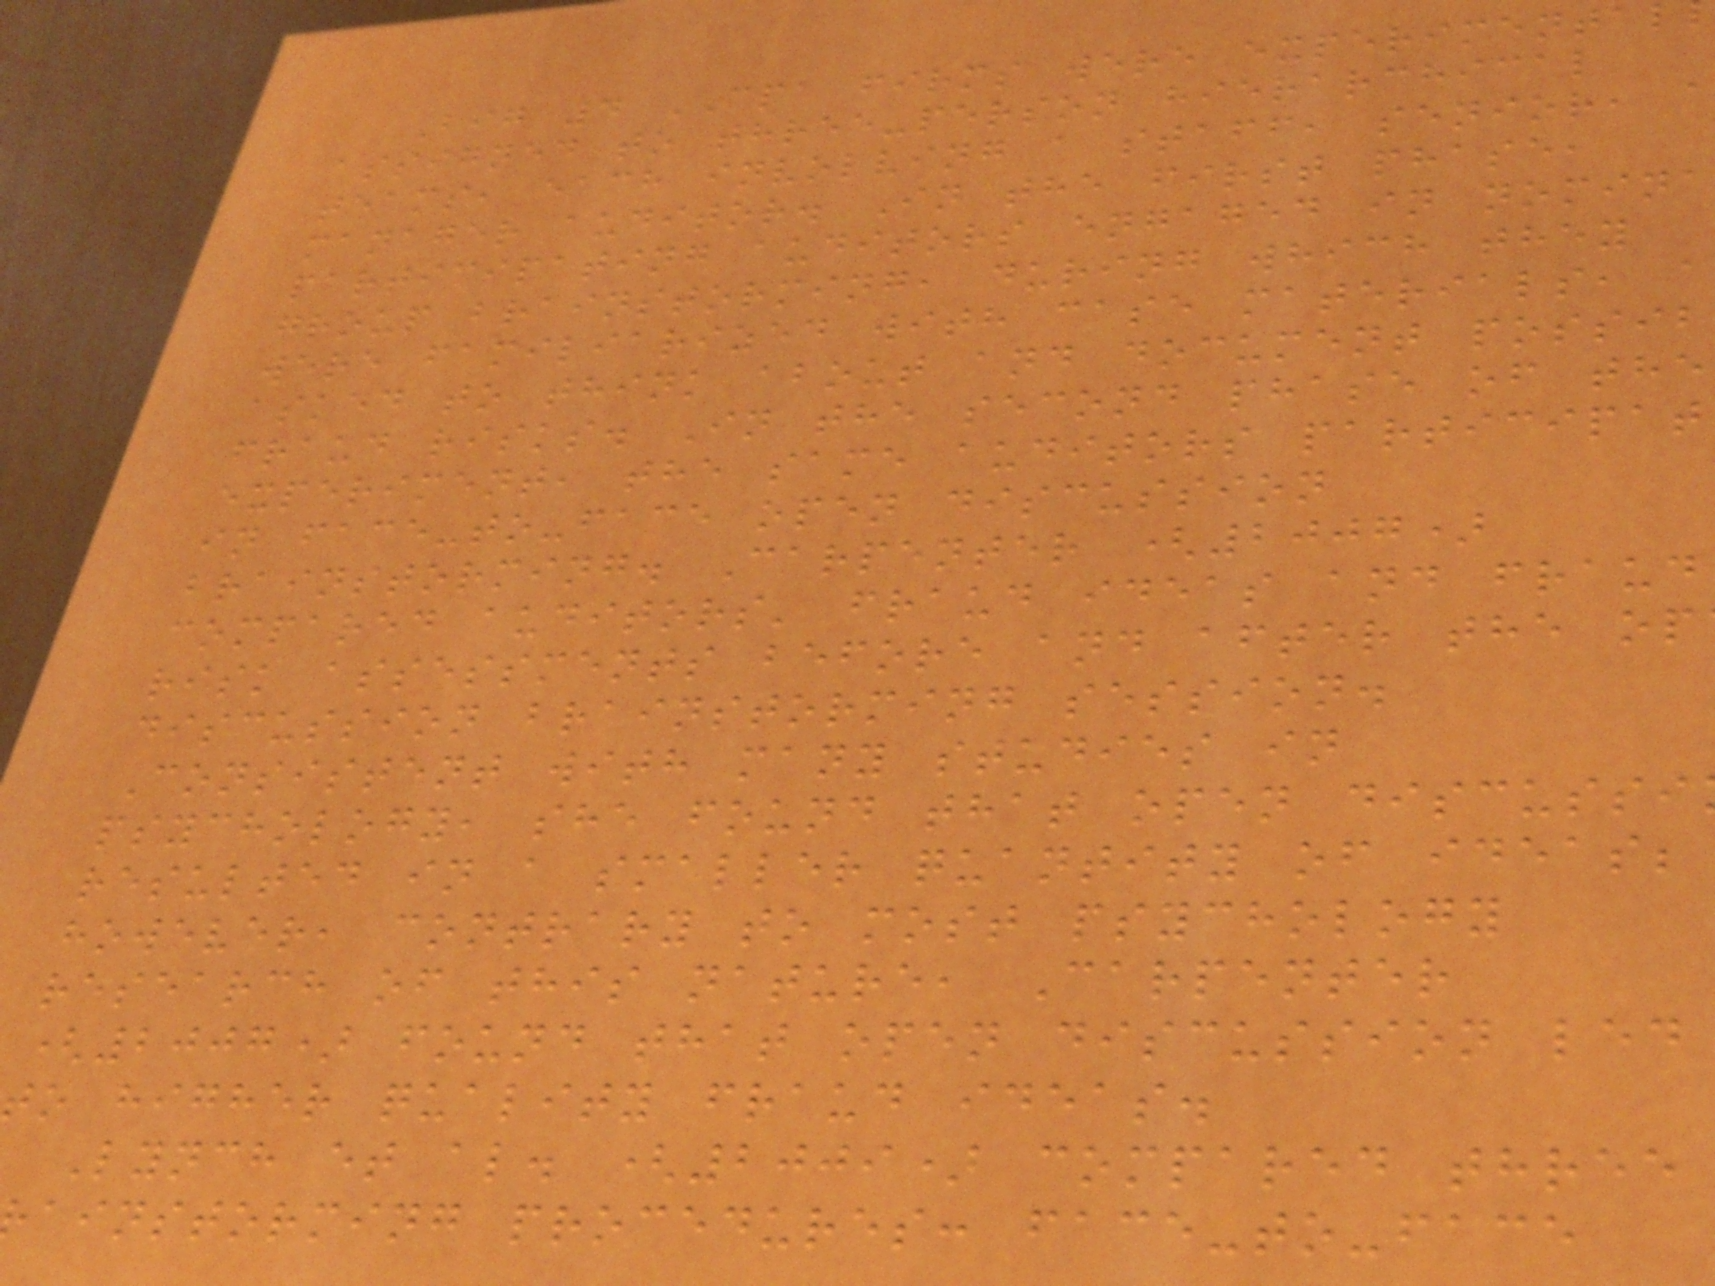Big 4 CPA firms were experimenta
assigned to three-person hierarchical
teams, each involving a staff, senior, a
manager auditor. In the first phase,
participating auditors engaged in nomina
group brainstorming, during which they
were familiarized with case materials, a
asked to think about and document possib
fraud risks. In the second phase of the
experiment, the same auditors participat
in face-to-face open discussion
brainstorming. Carpenter (2007)
compared auditors' fraud ideas and fraud
risk assessments before and after the op
discussion brainstorming session.
Consistent with many studies in
psychology, she found that open discussi
resulted in a smaller quantity of ideas;
however, contrary to most psychology
research of this nature, Carpenter
(2007) found that open discussion led
o higher quality fraud ideas.
Lynch et al. (2009) compared three
ainstorming procedures: face-to-face
